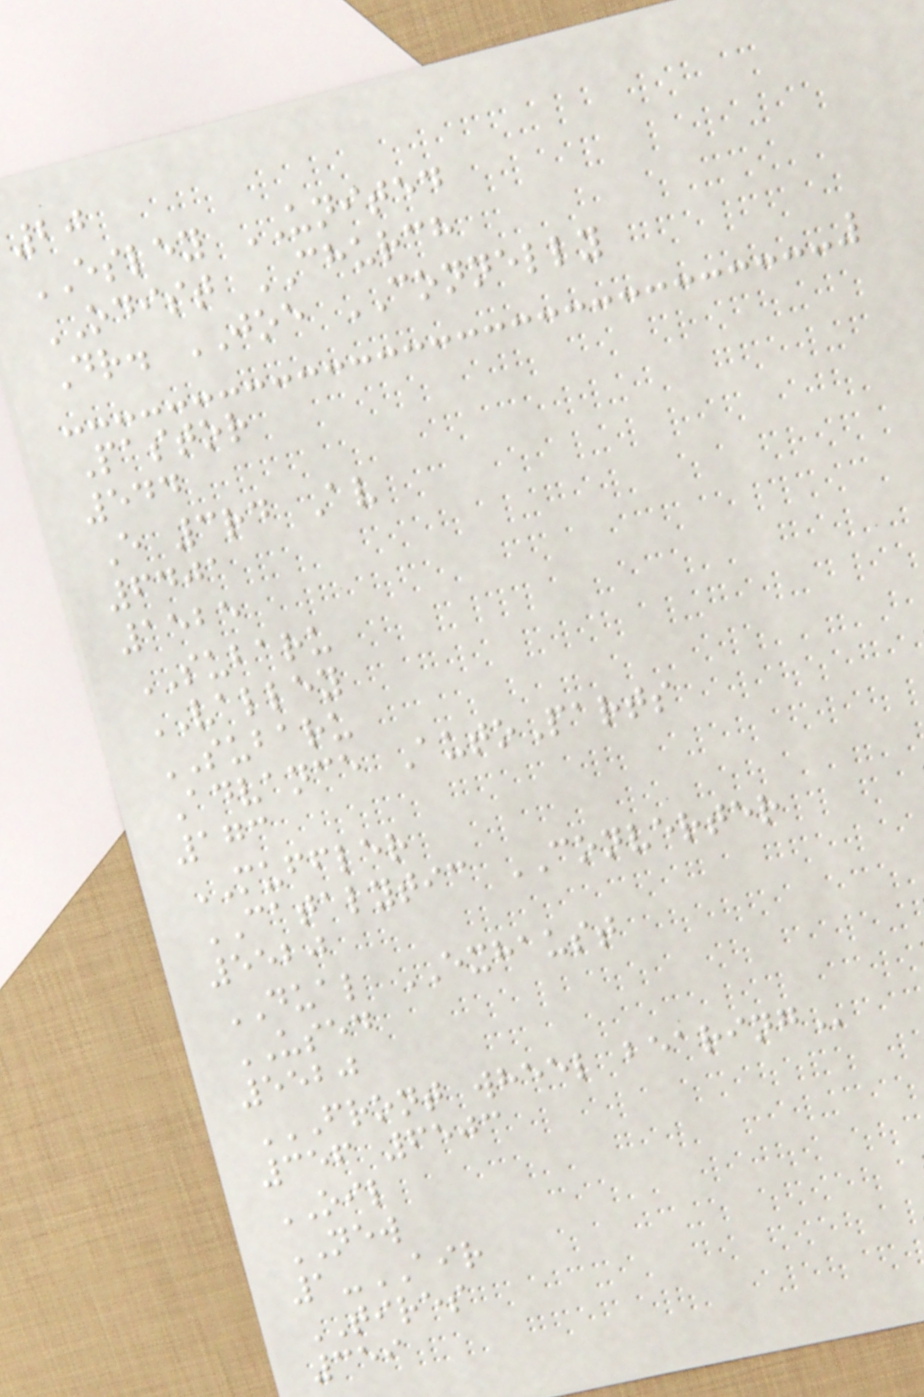20
ESLEY UNITED
ODIST CHURCH
Dr. JOE CONNELLY
Pastor
544
E 3rd Av
6401
1525
SUBARU
VALLEY
SUBARU
Advance AutoParts
173
MUFFLER
CATALYTIC CONVERTER
5520
DUAL EXHAUST
USED
5520
FRONT WHEEL BEARING
356 6503
OIL
NEW
1-AIR
TIRES
359
